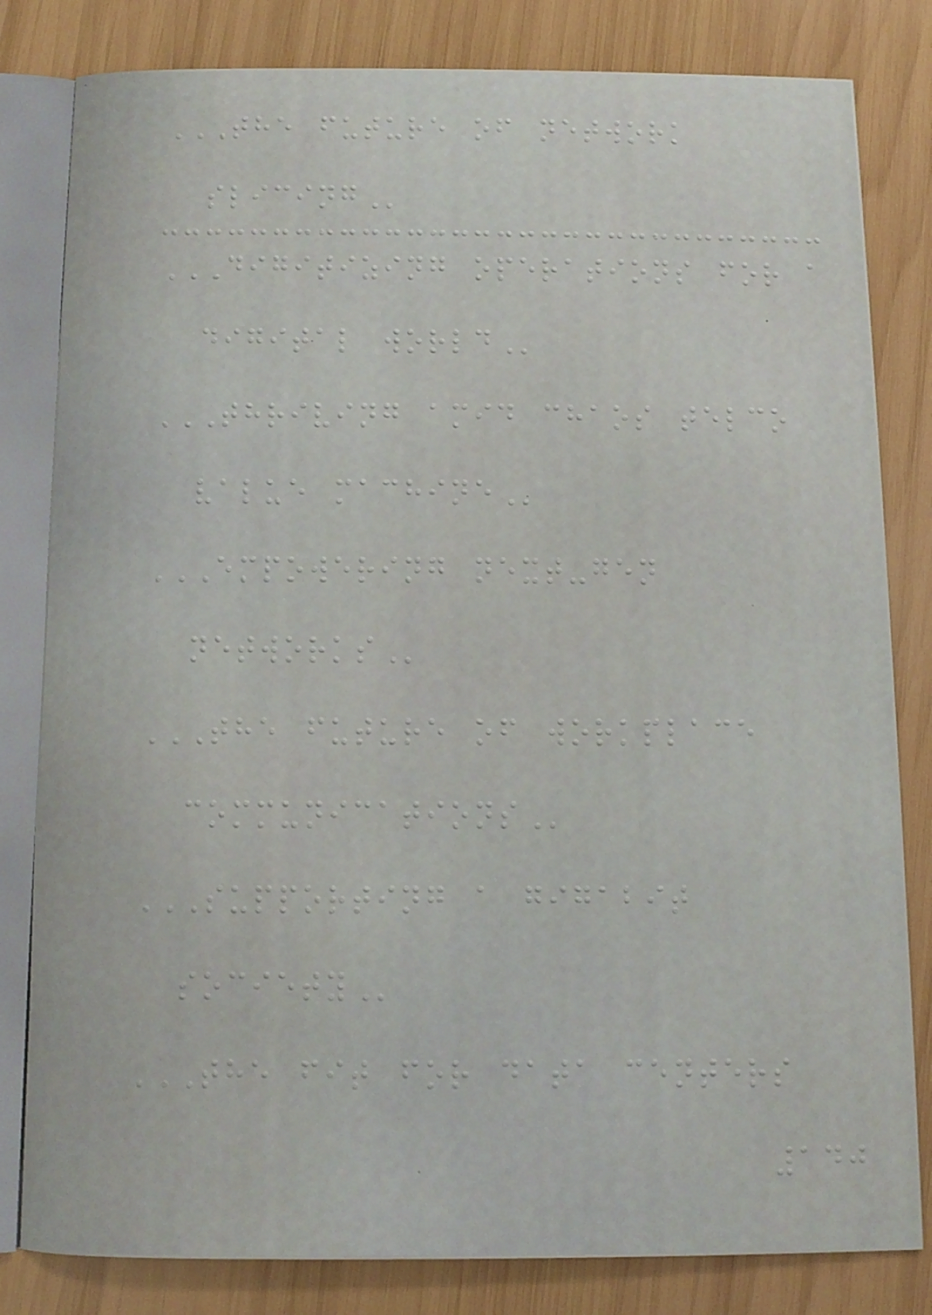THE FUTURE OF NETWORK
SLICING
DIGITIZING OPERATIONS FOR A
DIGITAL WORLD
THRIVING AMID CHAOS TELCO
VALUE MACHINE
EMPOWERING NEXT-GEN
NETWORKS
THE FUTURE OF WORKPLACE
COMMUNICATIONS
SUPPORTING A GIGABIT
SOCIETY
THE FIT FOR DATA CENTERS
140
